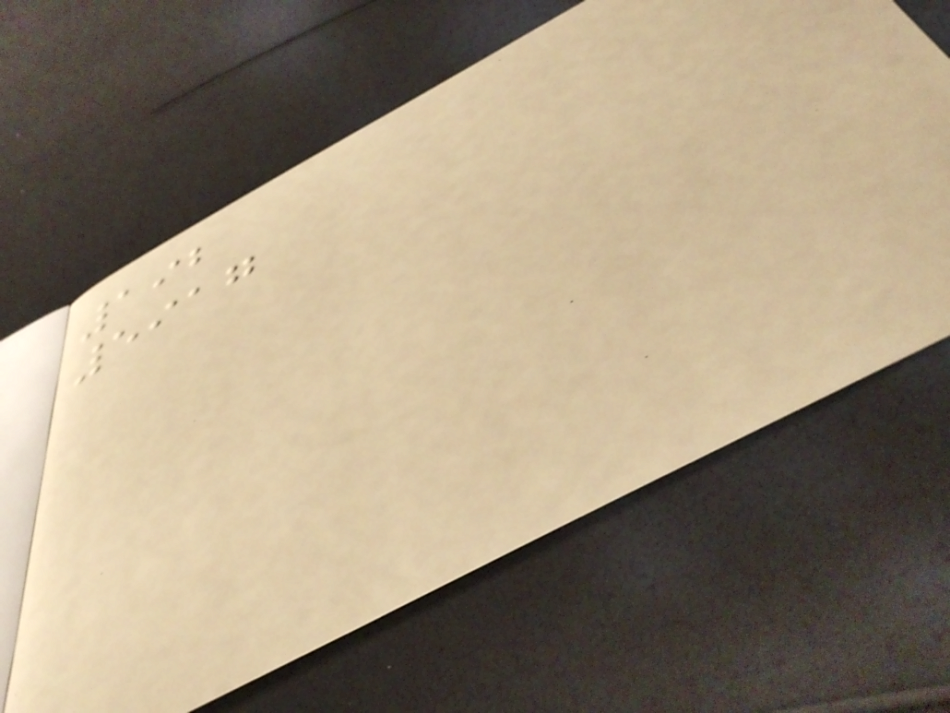192
5917
